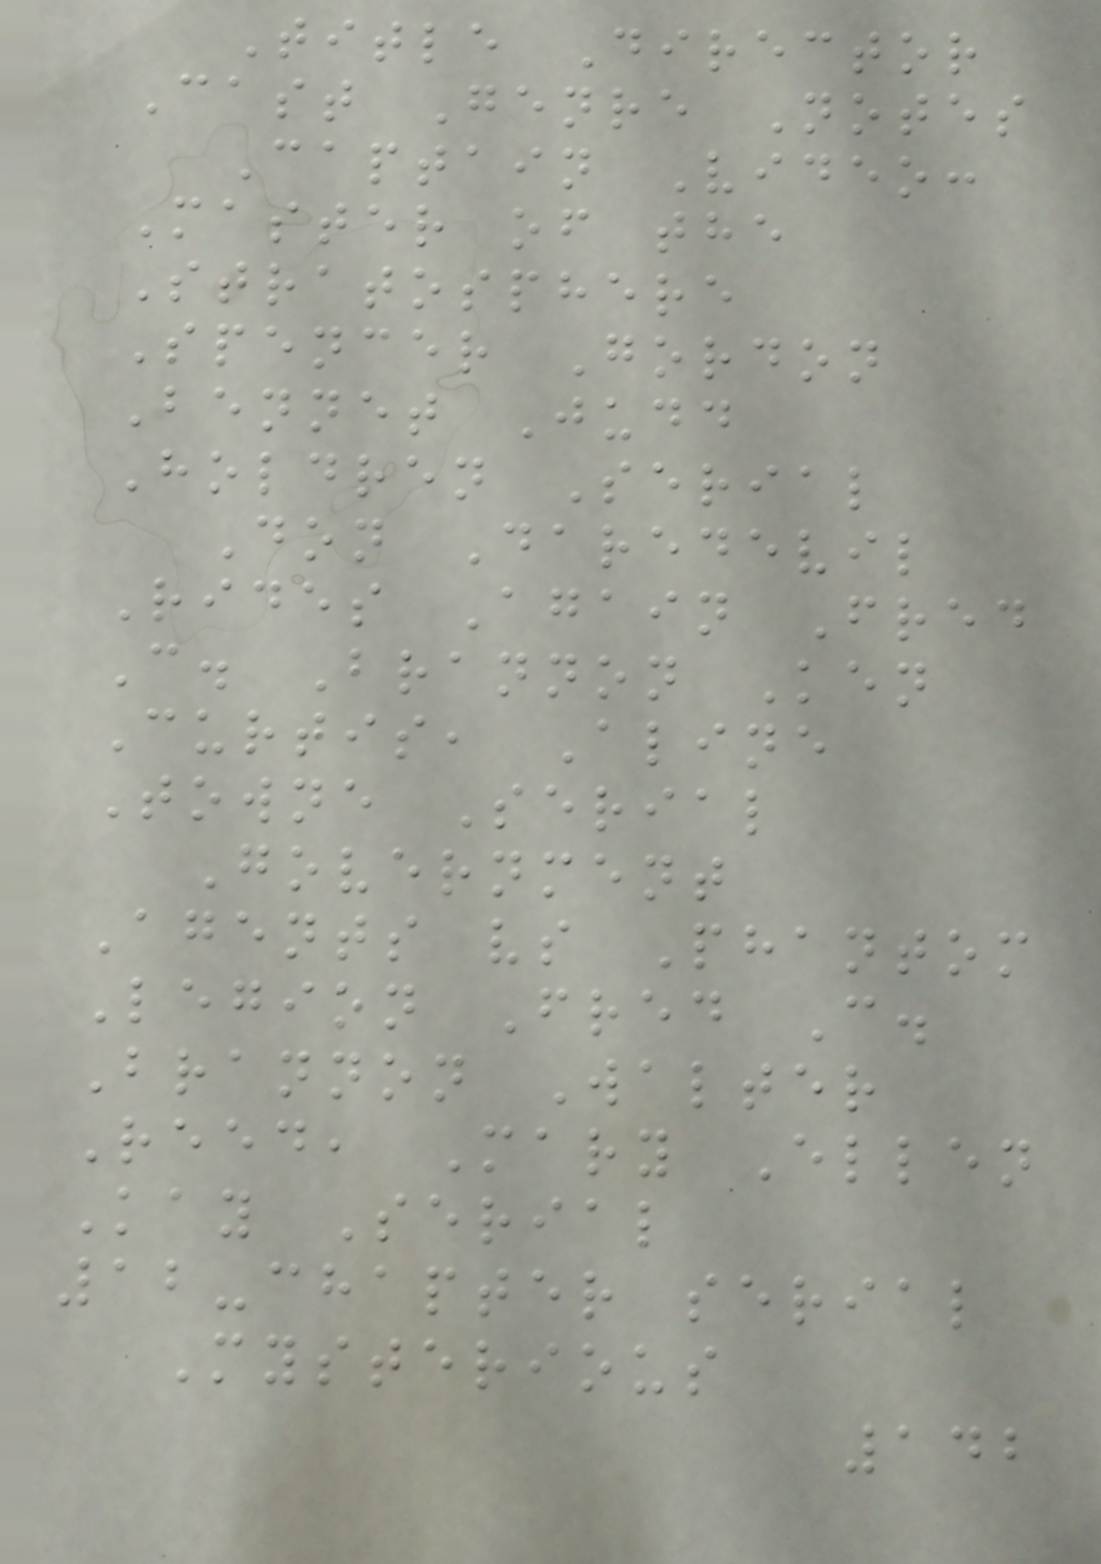Title Director
Cast Genre Notes
Captain Video:
Master of the
Stratosphere
Spencer Gordon
Bennet Judd
Holdren Serial
Don Daredevil
Rides Again Fred
C. Brannon Ken
Curtis, Aline
Towne Serial
Government
Agents vs Phantom
Legion Fred C.
Brannon Walter
Reed, Mary Ellen
Kay Serial
12-chapter serial
Mysterious
142
